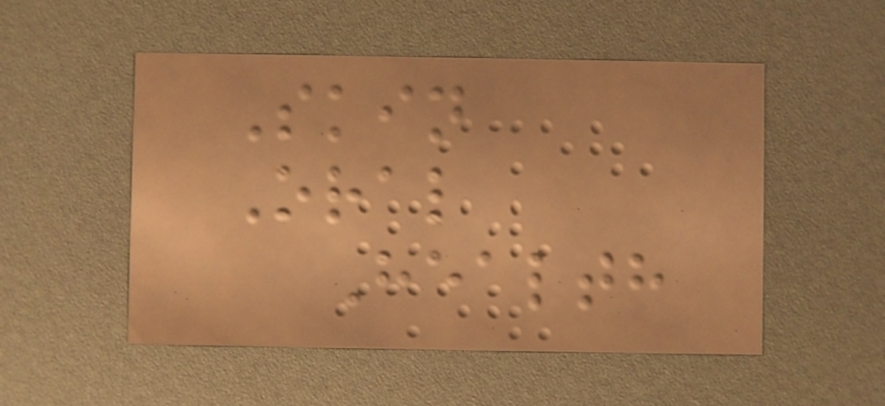Skin
Oral
Health
